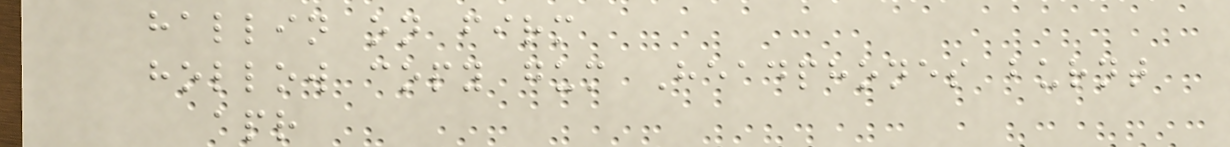hallin on firm
hollow copy gum Headphones burnt
apr
